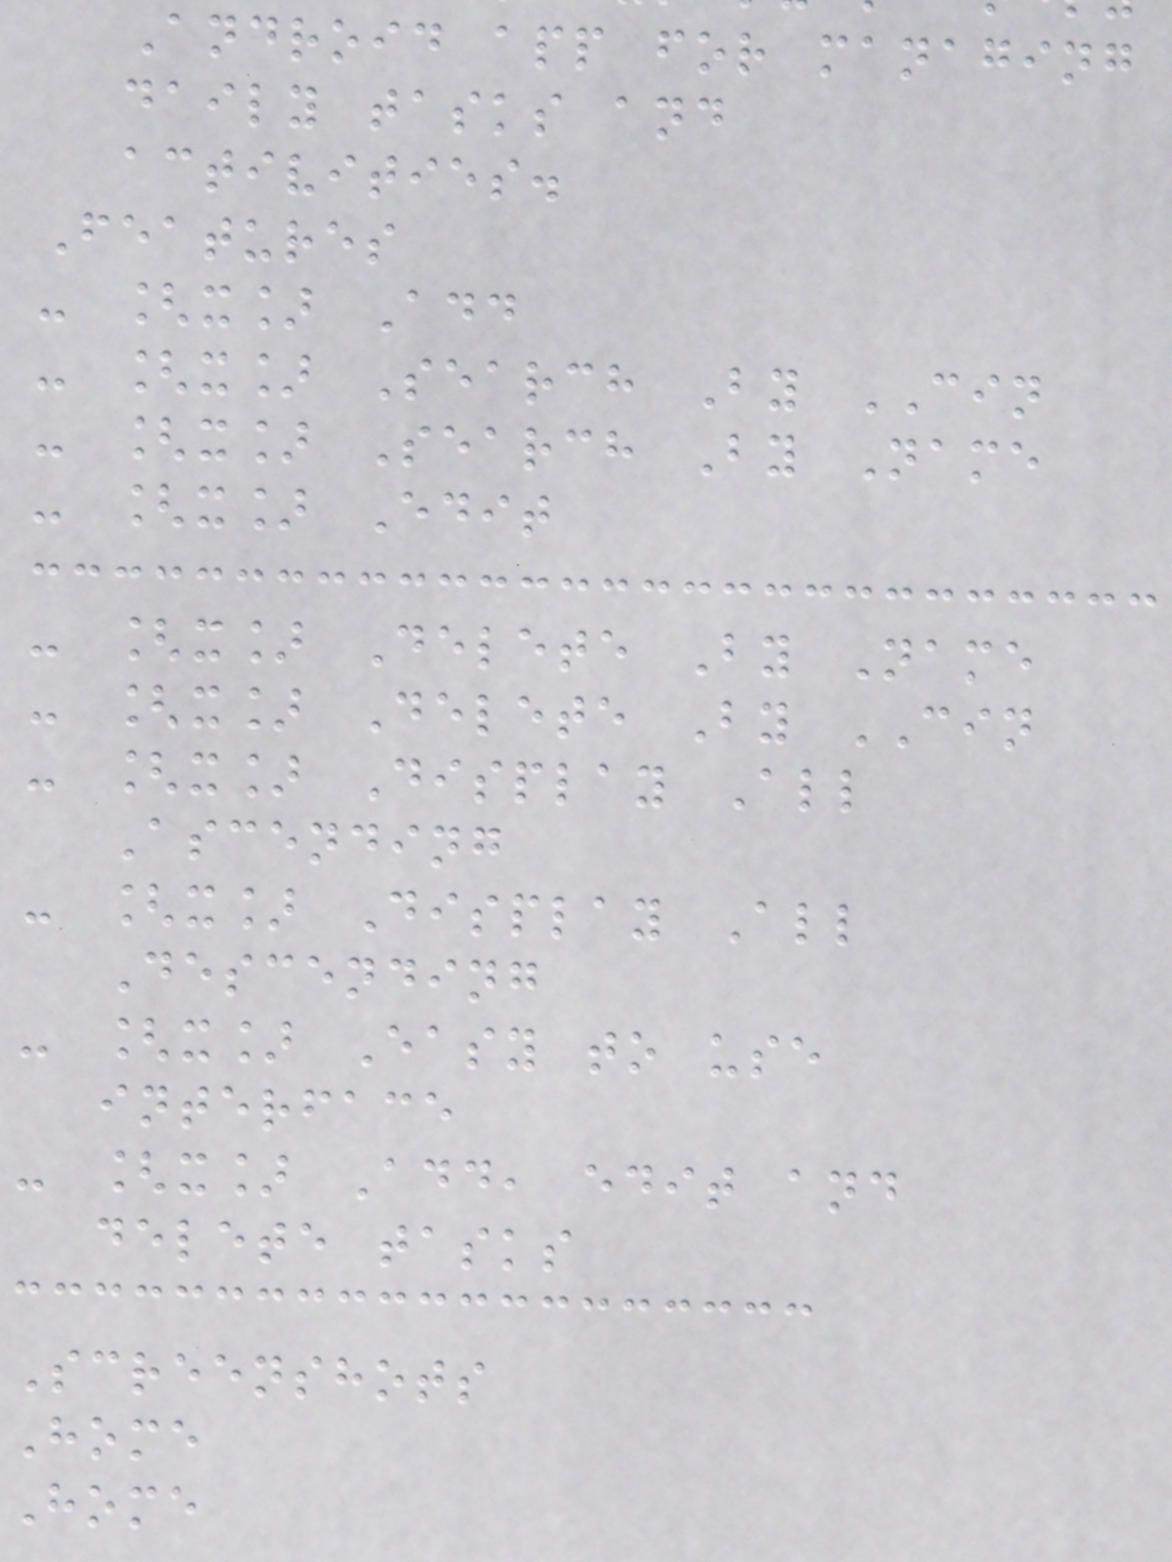Android app for managing
daily tasks and
activities.
Features
- [x] Add
- [x] Search By CIN
- [x] Search By Name
- [x] Edit
- [x] Delete By Name
- [x] Delete By CIN
- [x] Display All
Ascending
- [x] Display All
Descending
- [x] Easy to use
interface
- [x] Add, edit and
delete tasks
Screenshots
Home
Home
